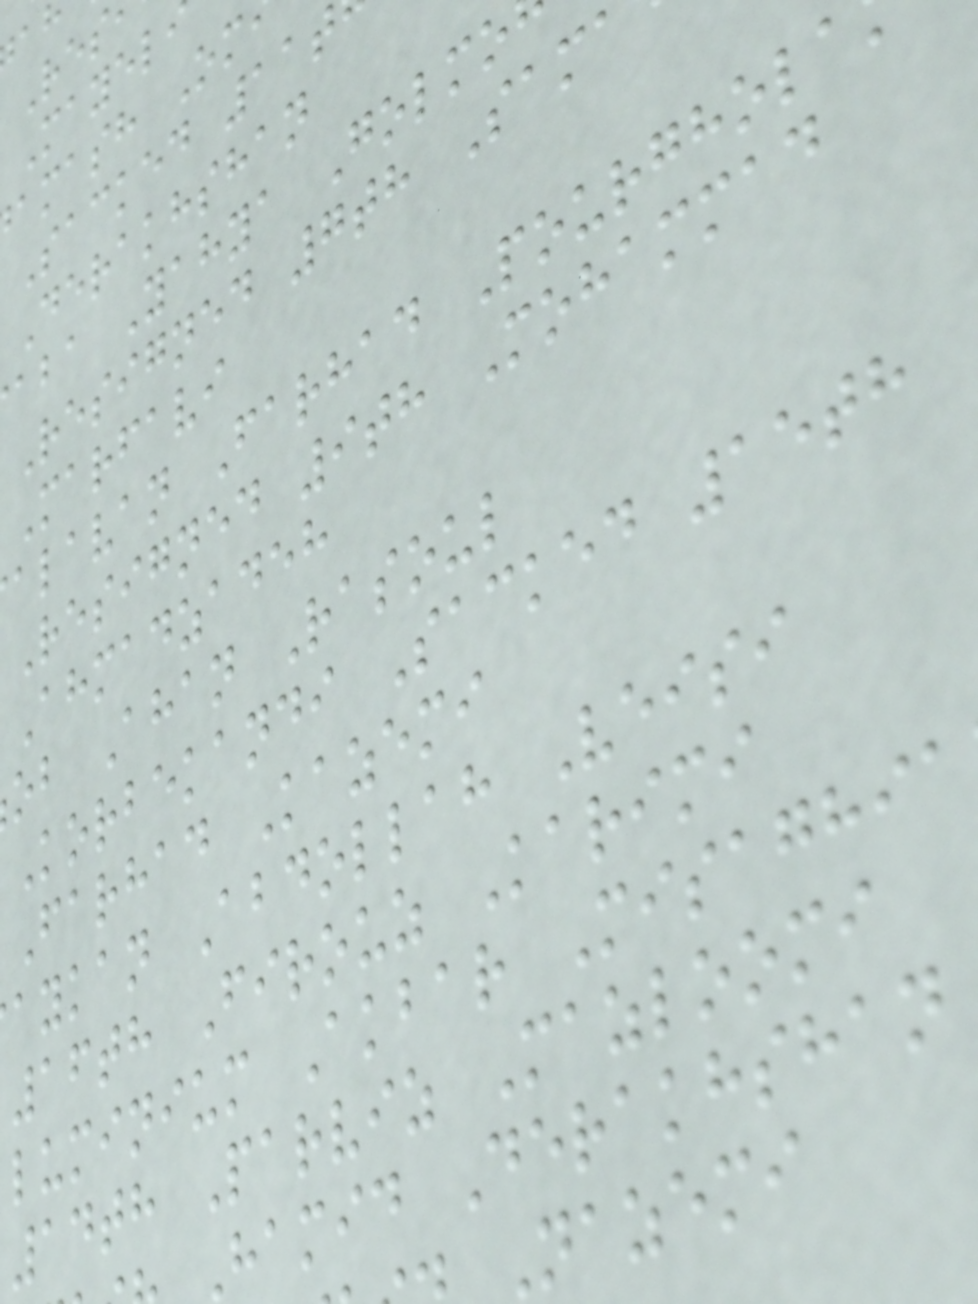Mayel
amash Om
Sacked 11t
Derakhshan
aba Yahya Golmo
Resigned 7th Sam
Marfavi
alavan Farhad Pourghola
Resigned 9th Mohammad
Ahmadzadeh
ob Ahan Rasoul
Korbekandi Sacked 15th
Farhad Kazemi
aykan Abdollah Veisi
16th Firouz Karimi
luminium Akbar Misaghia
14th Parviz Mazloomi
hamid Derakhshan
Nazemi
